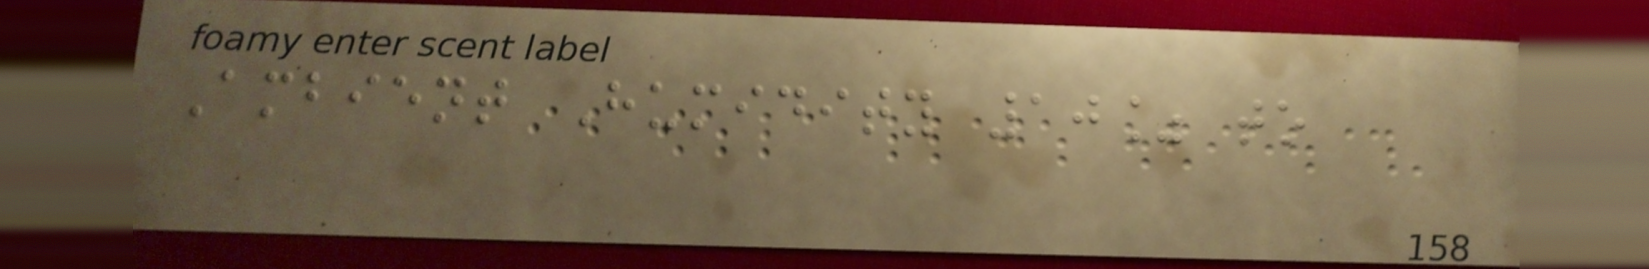Ambient Humidity 10% to
